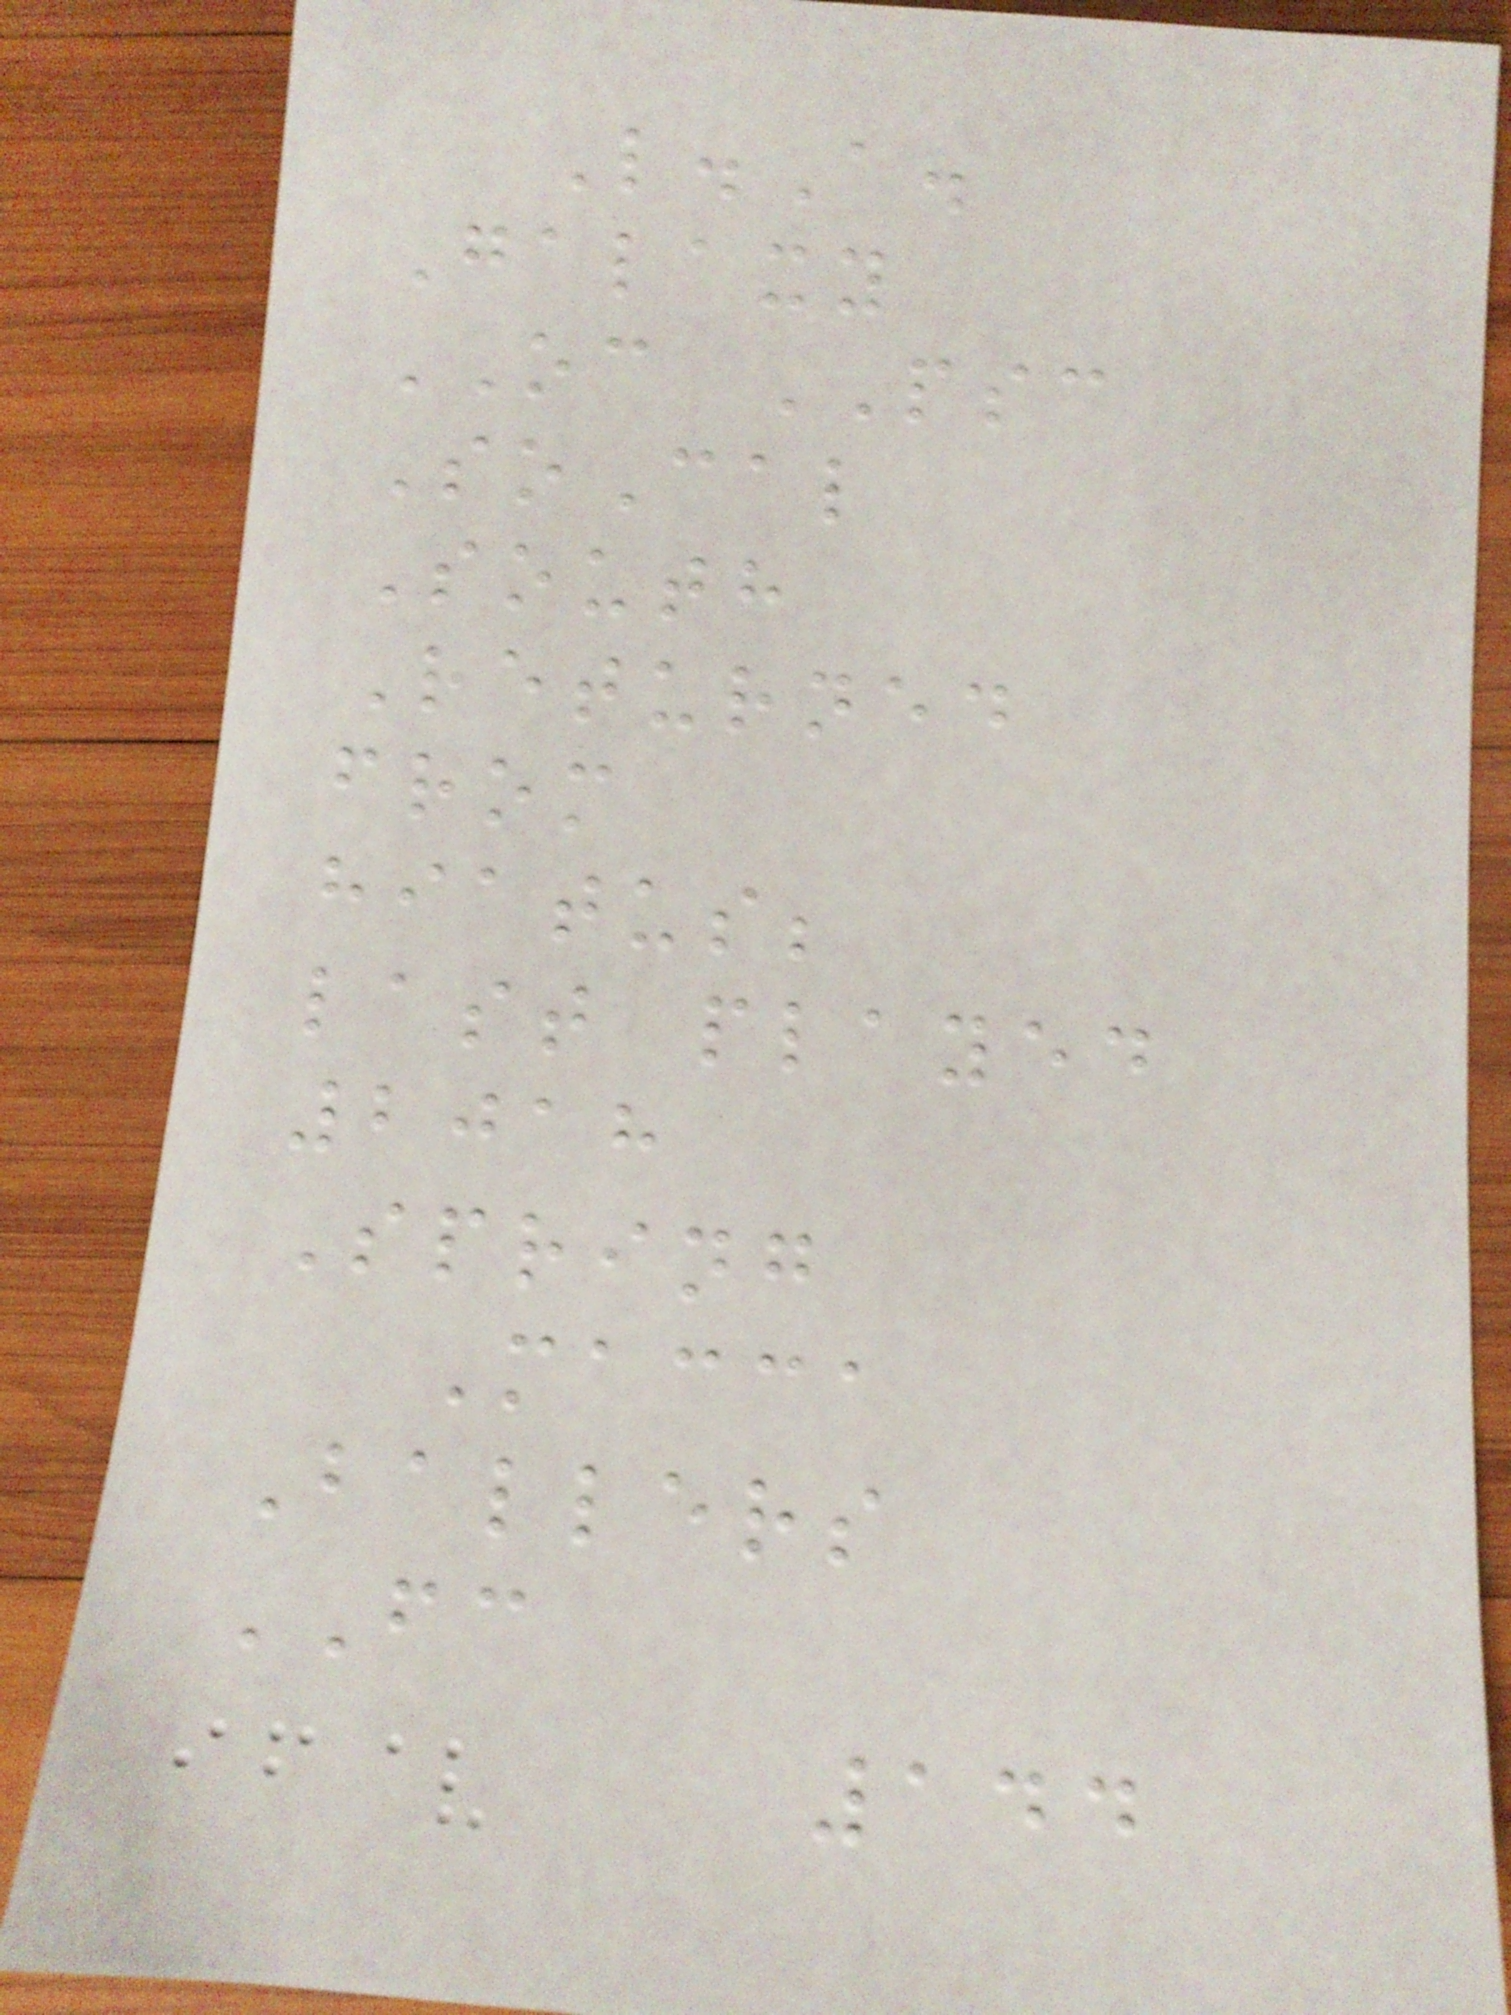L.A.
Galaxy
OC PSC
SoCal
South
Returned
from
hiatus;
last played
2018
Spring
Macca
Ballers
FC
144
